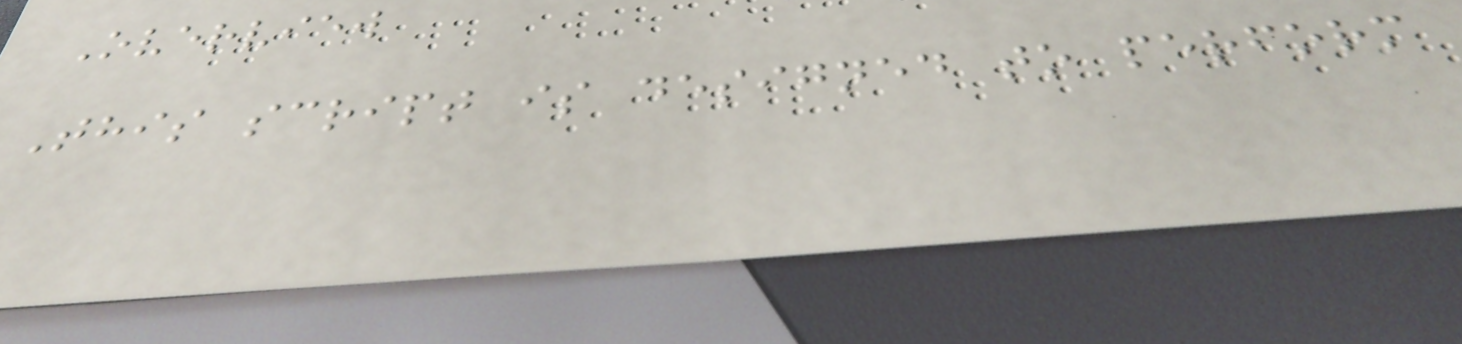Overview
This script is designed to perform
